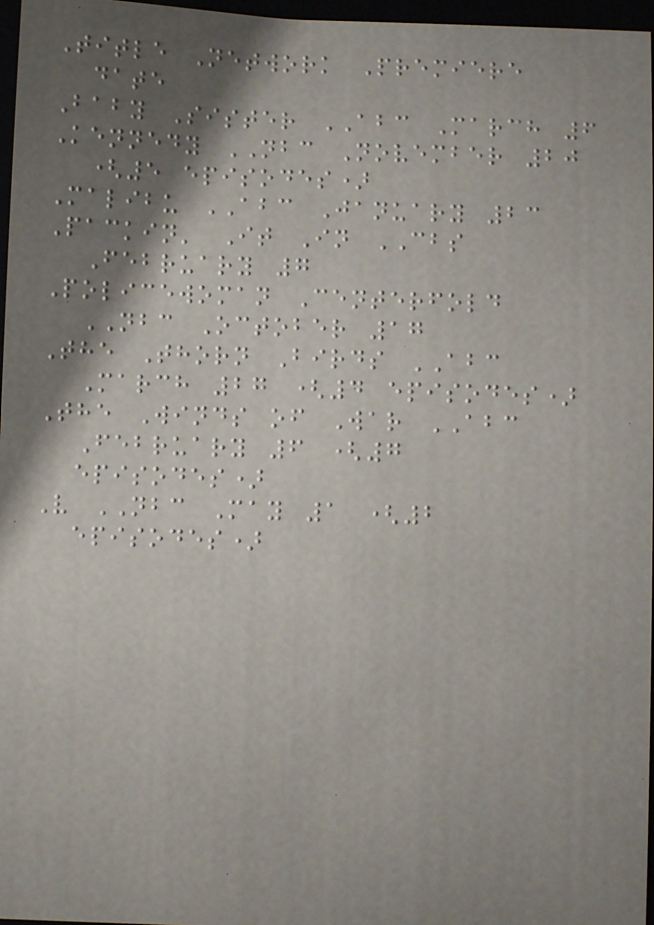Title Network Premiere
date
Baby Sister ABC March 6
Kennedy NBC November 20
(5 episodes)
Malibu ABC January 23
Packin' It In CBS
February 7
Policewoman Centerfold
NBC October 17
The Thorn Birds ABC
March 27 (4 episodes)
The Winds of War ABC
February 6 (7
episodes)
V NBC May 1 (2
episodes)
